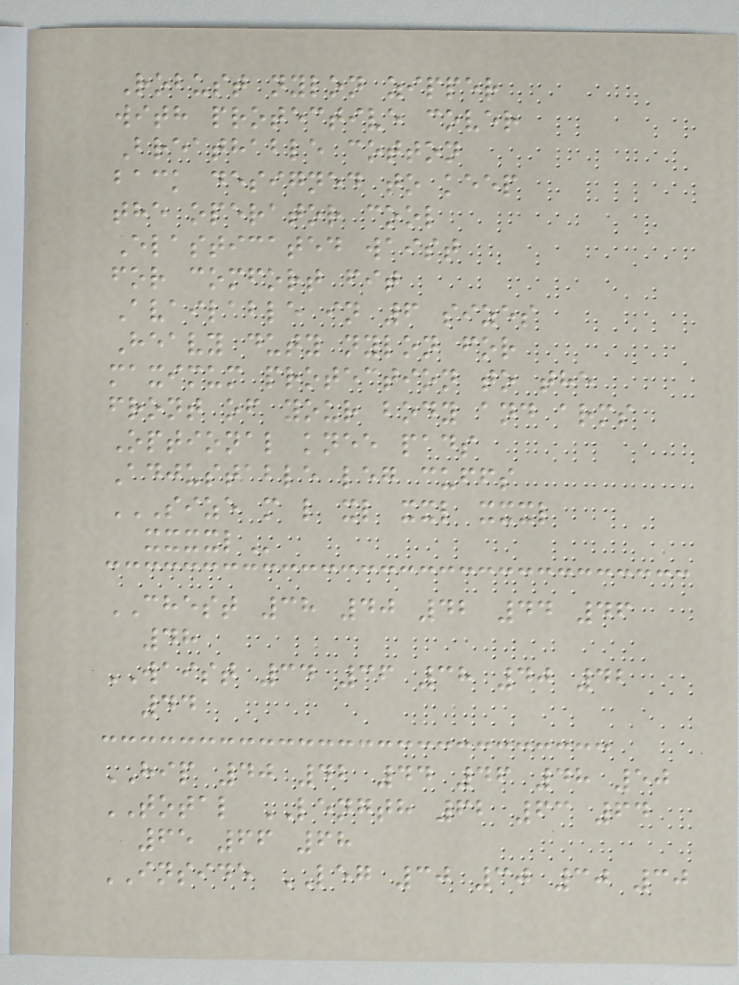Robust nylon zipper
with protective cover
Breathable cotton
back designed to keep
the operator cool
Elasticated waist
for comfort fit
Available in 6 sizes
Heavy duty nylon for
maximum protection to the
front of your body and arms
Optional knee pads
Adjustable leg cuffs
SIZE M L XL XXL XXXL
XXXXL
CHEST 38 40 42 44 46
48
WAIST 34 36 38 40 42
44
HIP 40 42 44 46 48 50
TOTAL LENGTH 62 63 64
65 66 68
INSIDE LEG 30 30 30 30
